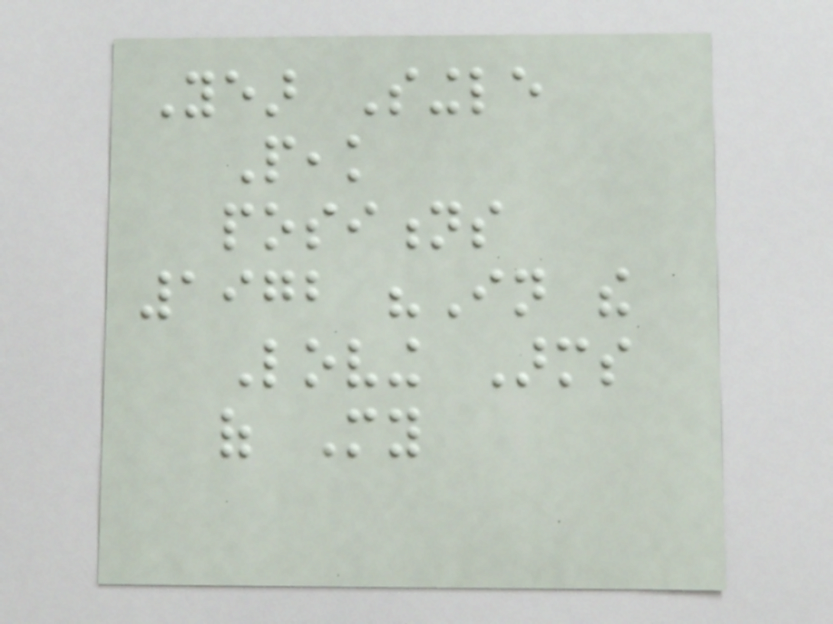Year Single
Peak
positions
1972 "In the
Loving Arms
of My
